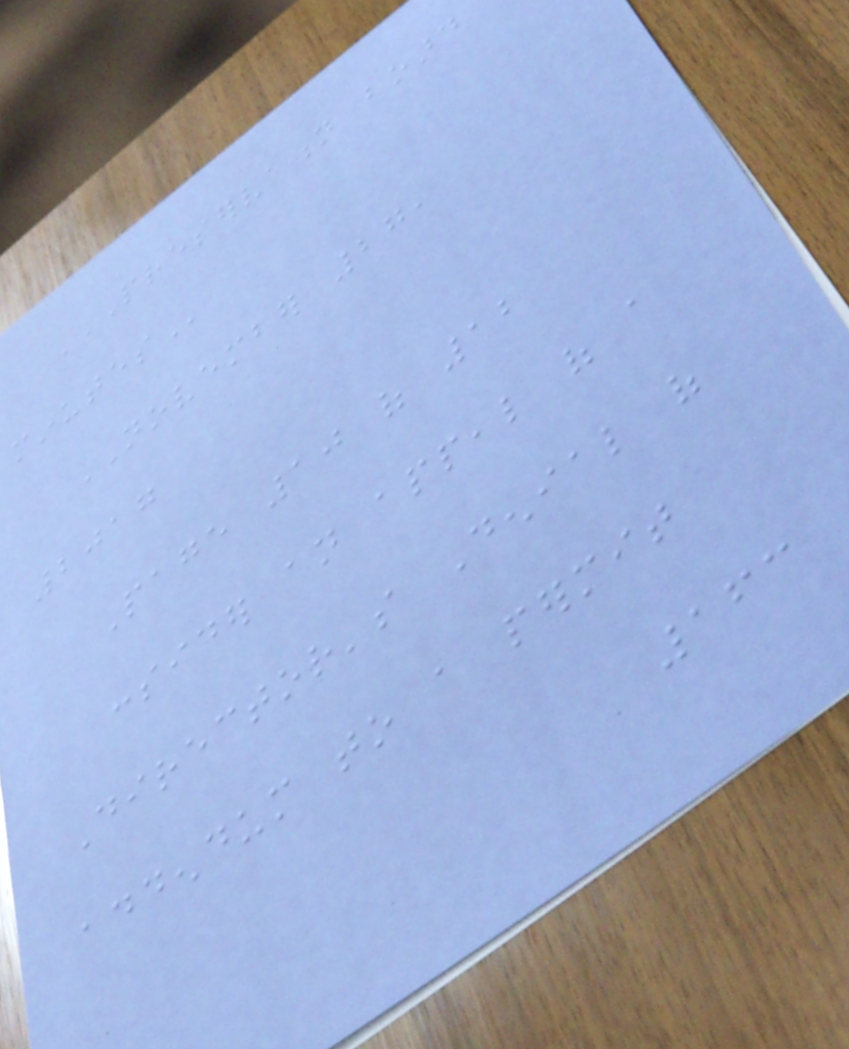PRESERVATION BOARD
MINUTES
NOVEMBER 27,
2017
Page 10 of 12
consider an appeal of a
Director's Denial of
addendum to a permit
163
